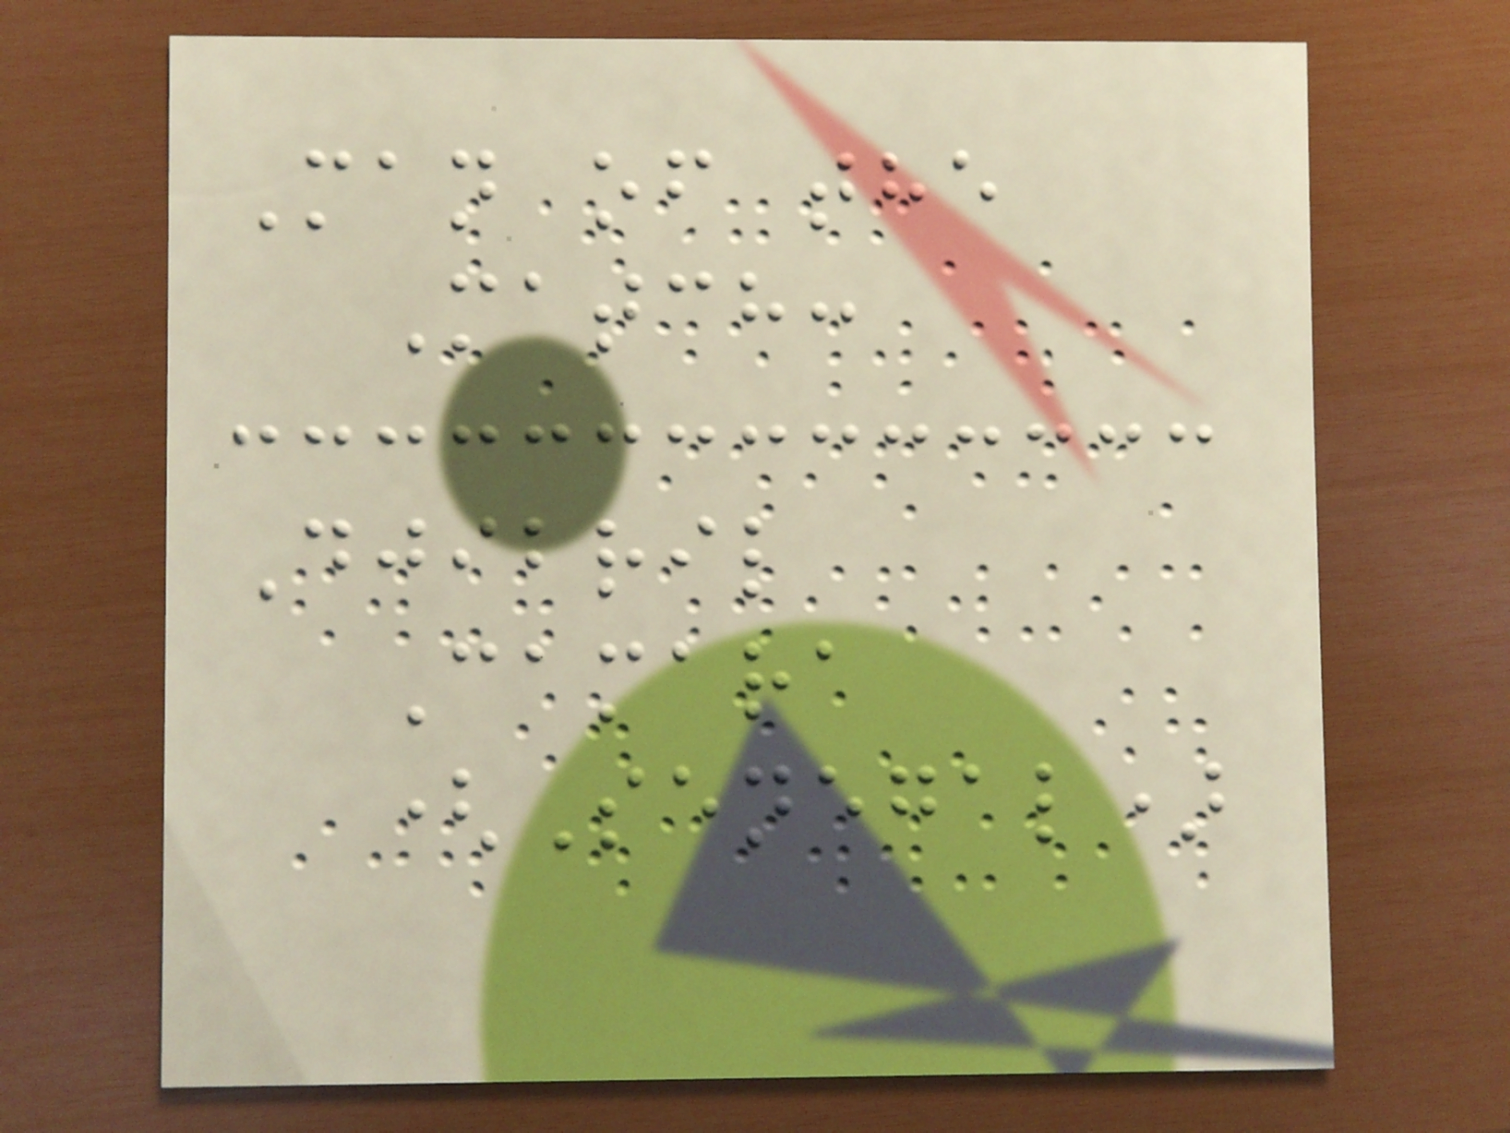Man of the
Match:
Djibril
Camara
(Senegal)
